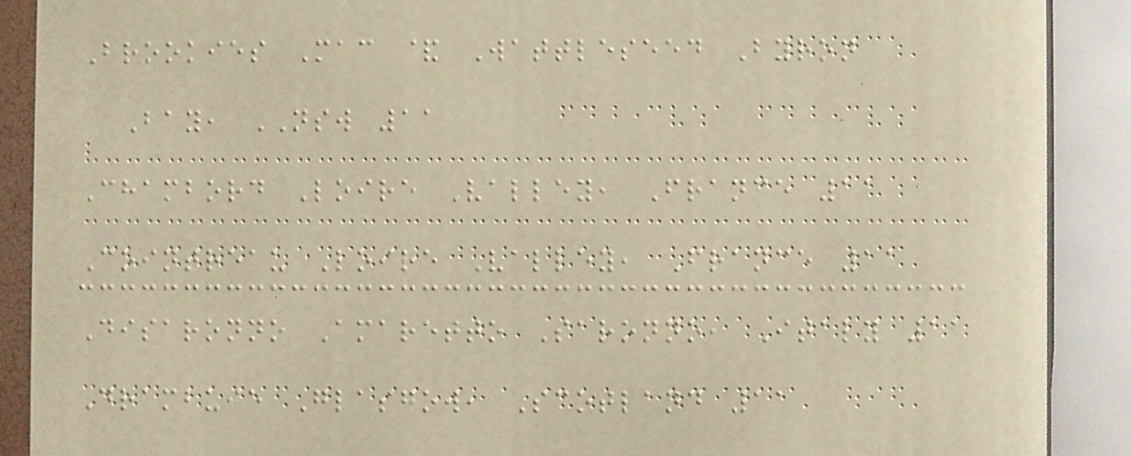Brookies Mac & Wattleseed Byron
Bay, NSW 11
Chambord Loire Valley, France 11
Cointreau Loire Valley, France 11
Disaronno Amaretto Saronno, Italy 11
Drambuie Glasgow, Scotland 11
